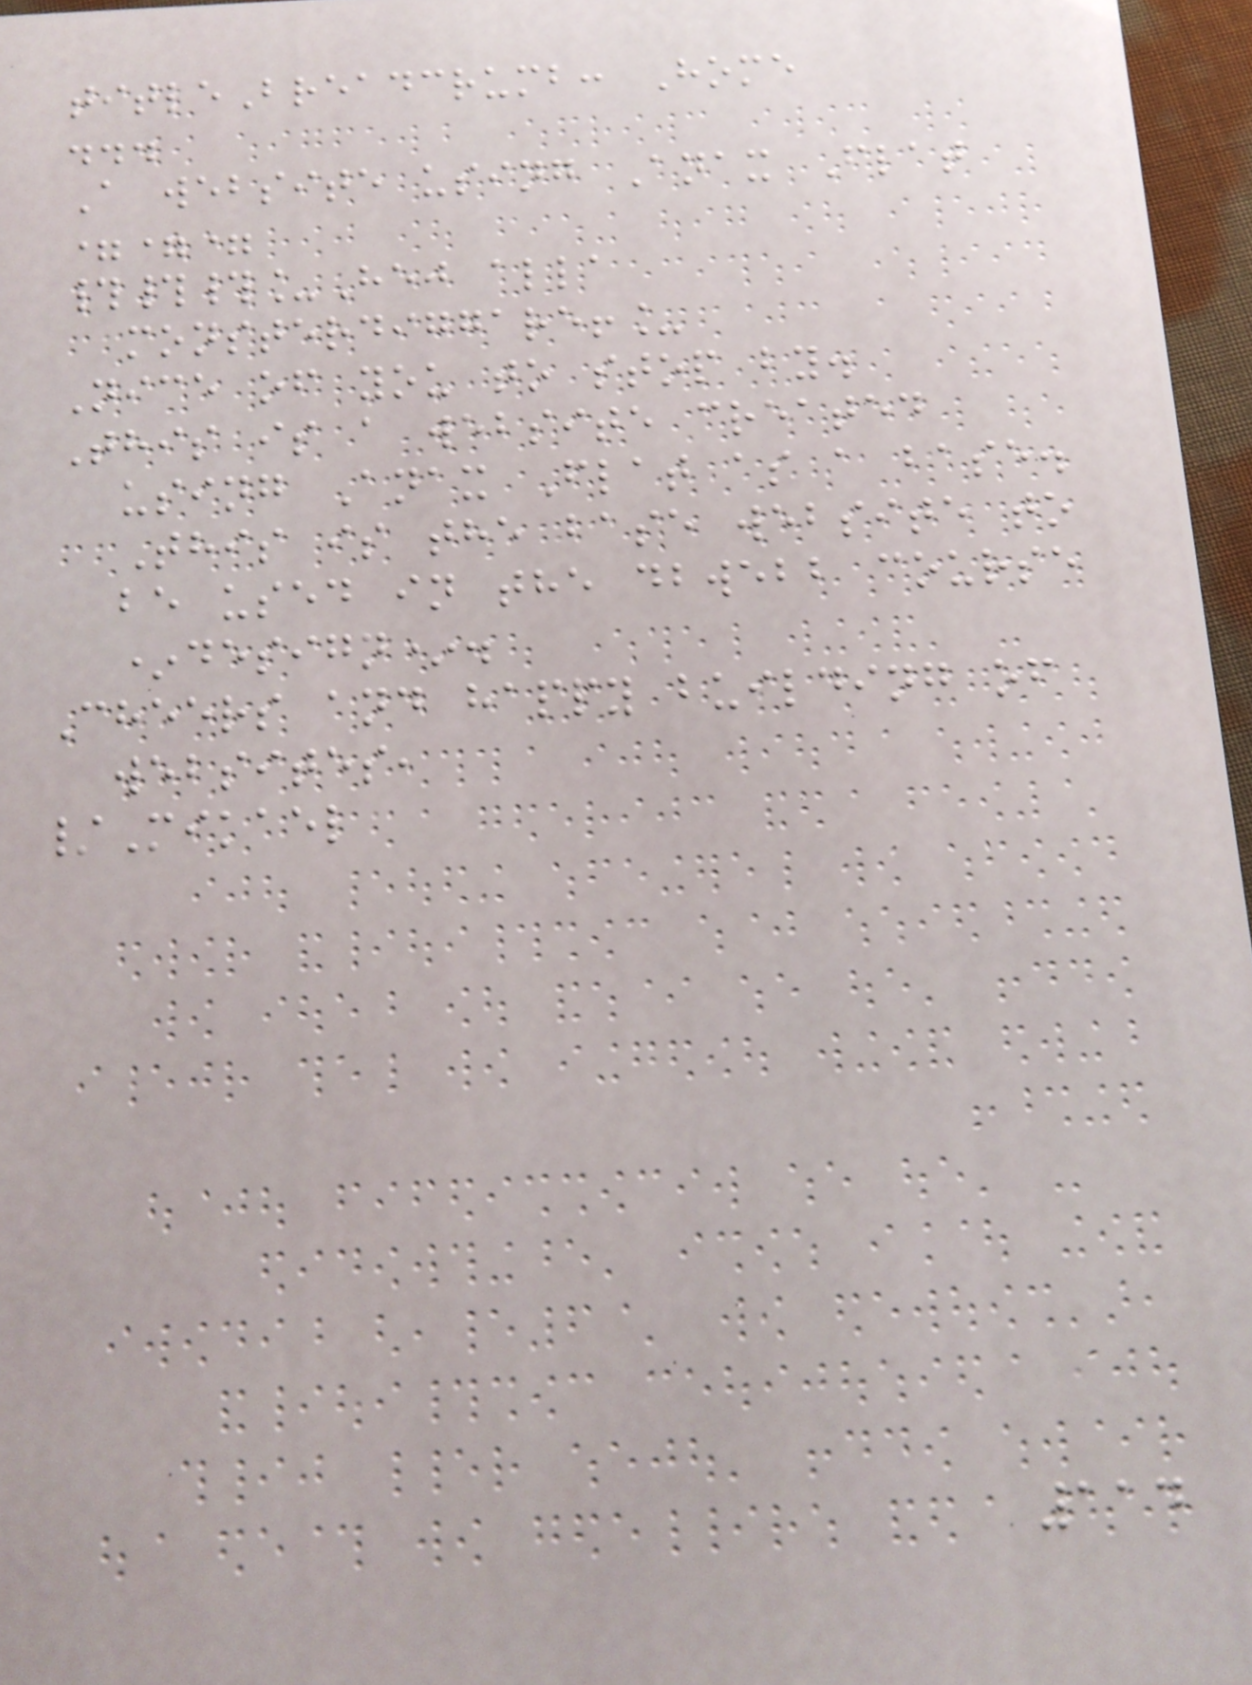titleBreadcrumb: Home
...
A website using Anax Flat
===
###_Hej alla
monsterdiggare!_
Nice of you to stop by.
This is a website created
using Anax Flat as a base.
This is the base website to
be used in the dbwebb course
*design*.
Cheers and happy building of
websites,
/Mikael
114
